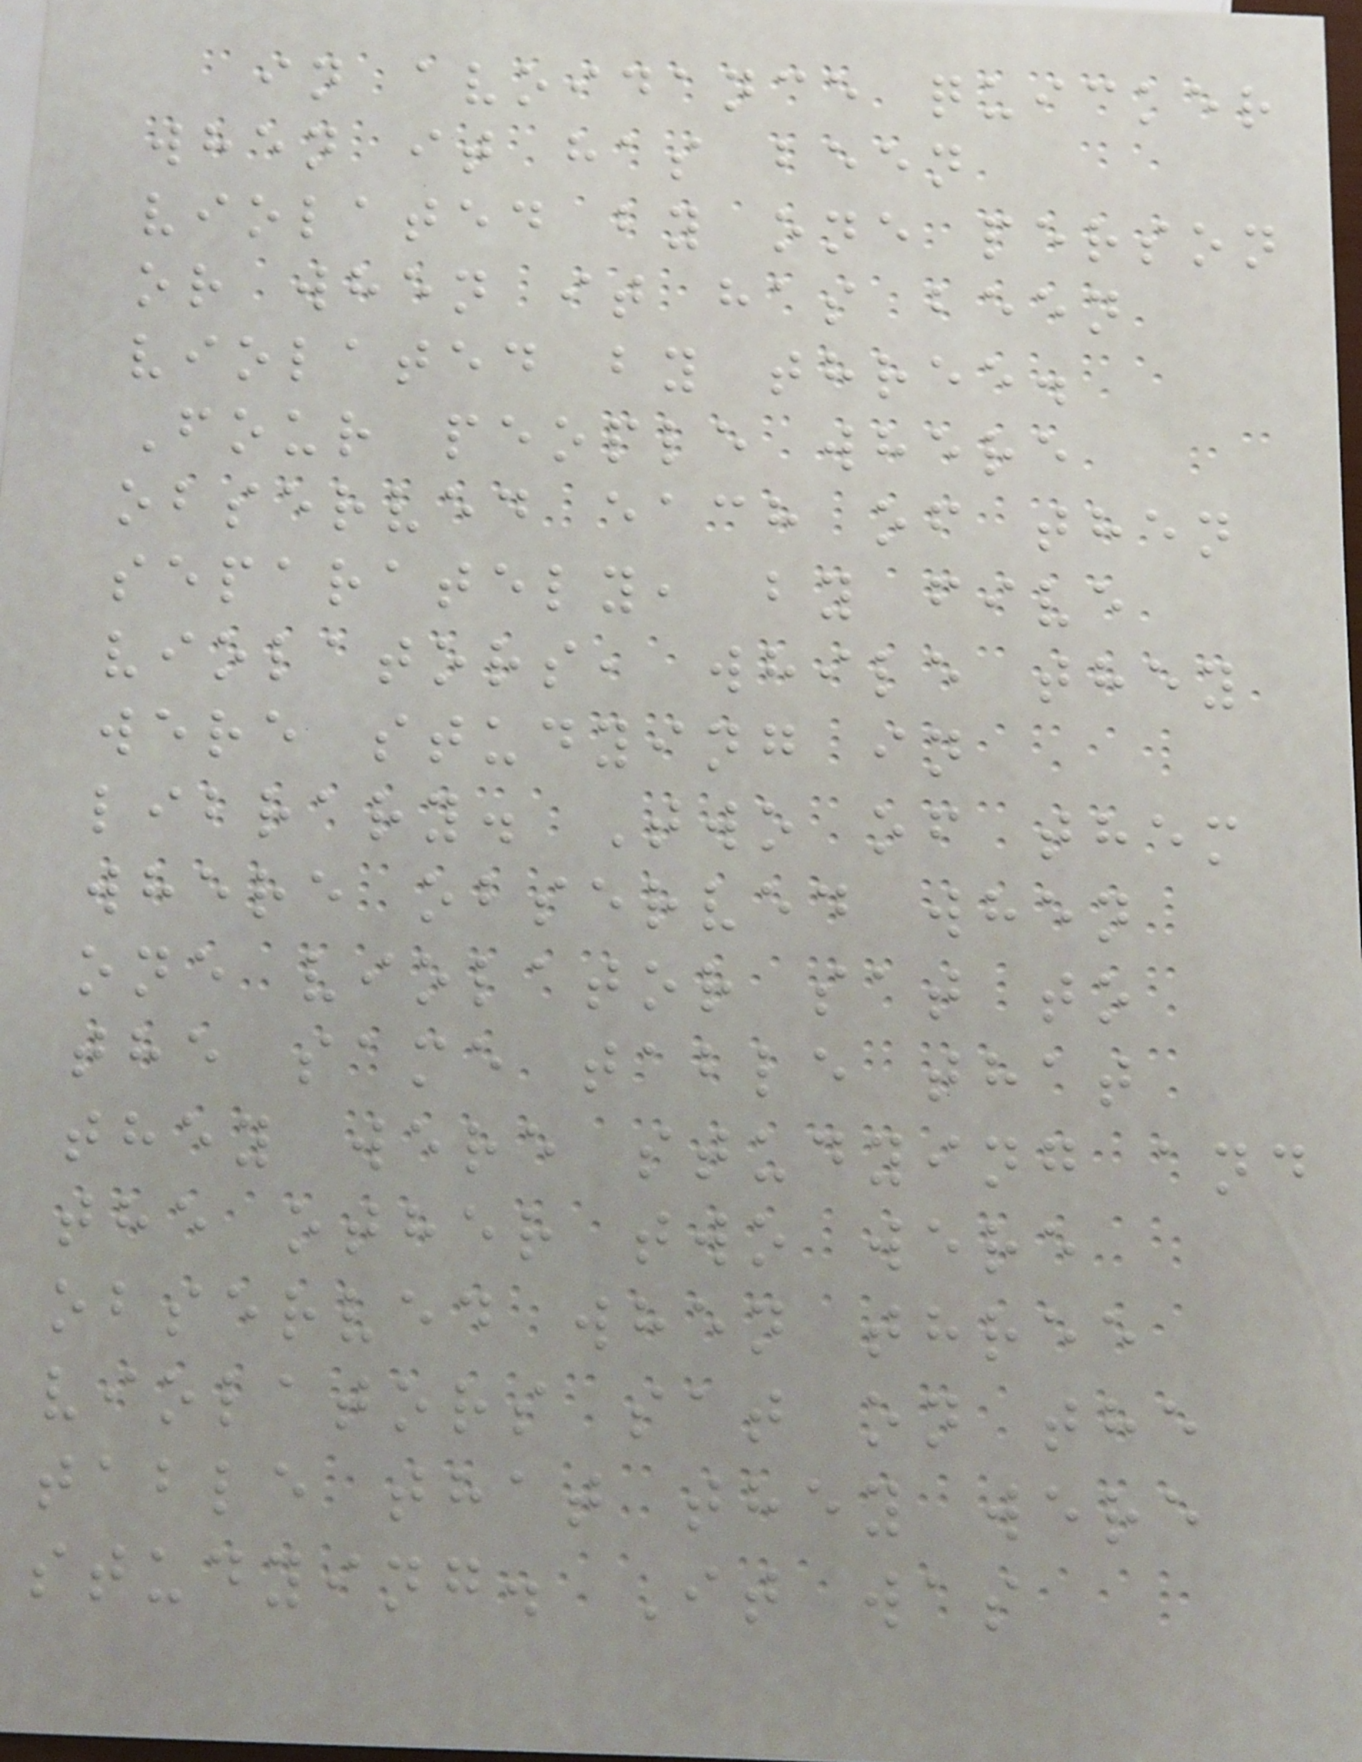in avoidance quicker
when it has been
violated by one person
or when it has been
violated by three.
Four people where
observed each of then
separately, by five
violators, while they
were studying in
library. Two of them
where observed when
one violator sat to
the same table that
they were studying and
the other two were
observed when three
violators sat on the
table that they were
studying. It was
